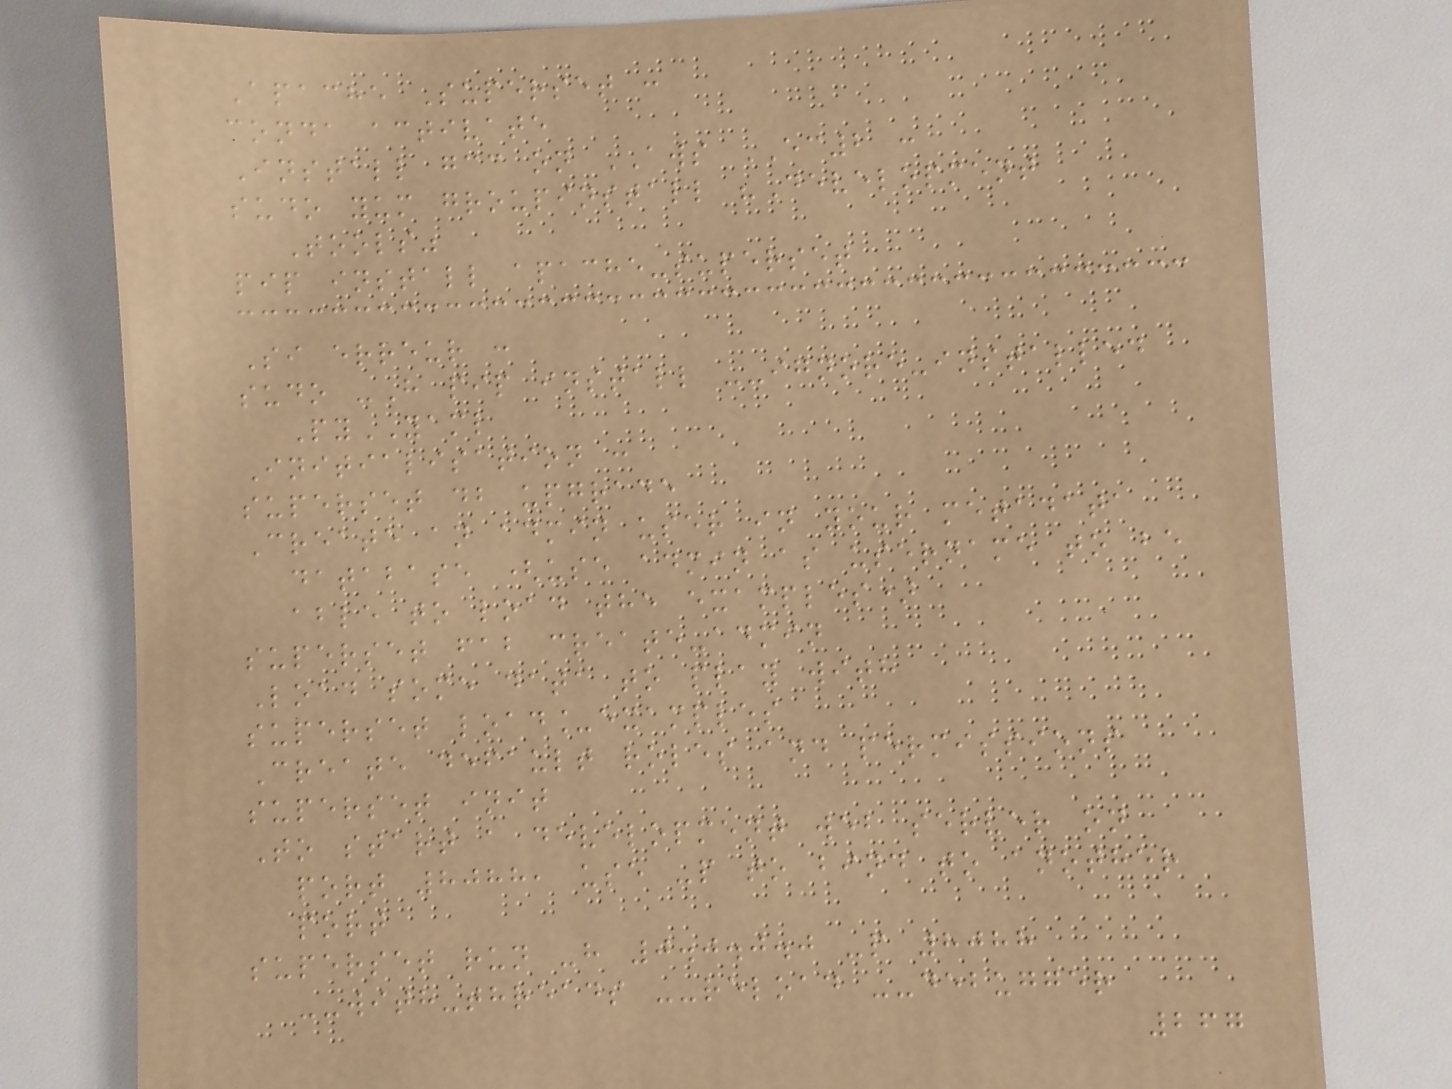Apache Superset :
conda activate
Install gcc on AWS EC2 :
sudo yum groupinstall "Development
Tools"
pip install apache-superset
Si erreur :
sudo -H pip install --ignore-installed
PyYAML
Initialisation :
superset db upgrade
Create an admin user in your metadata
database (use admin as username to be
able to load the examples)
superset fab create-admin
Load some data to play with
superset load_examples
Create default roles and permissions
superset init
To start a development web server on
port 8088, use -p to bind to another
port
superset run -h 0.0.0.0 -p 8088
--with-threads --reload --debugger
267
